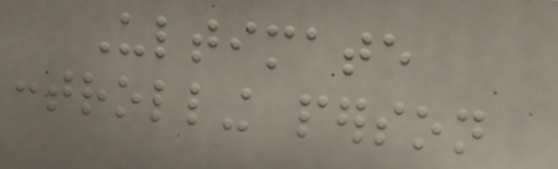Ultimate
controlling person
